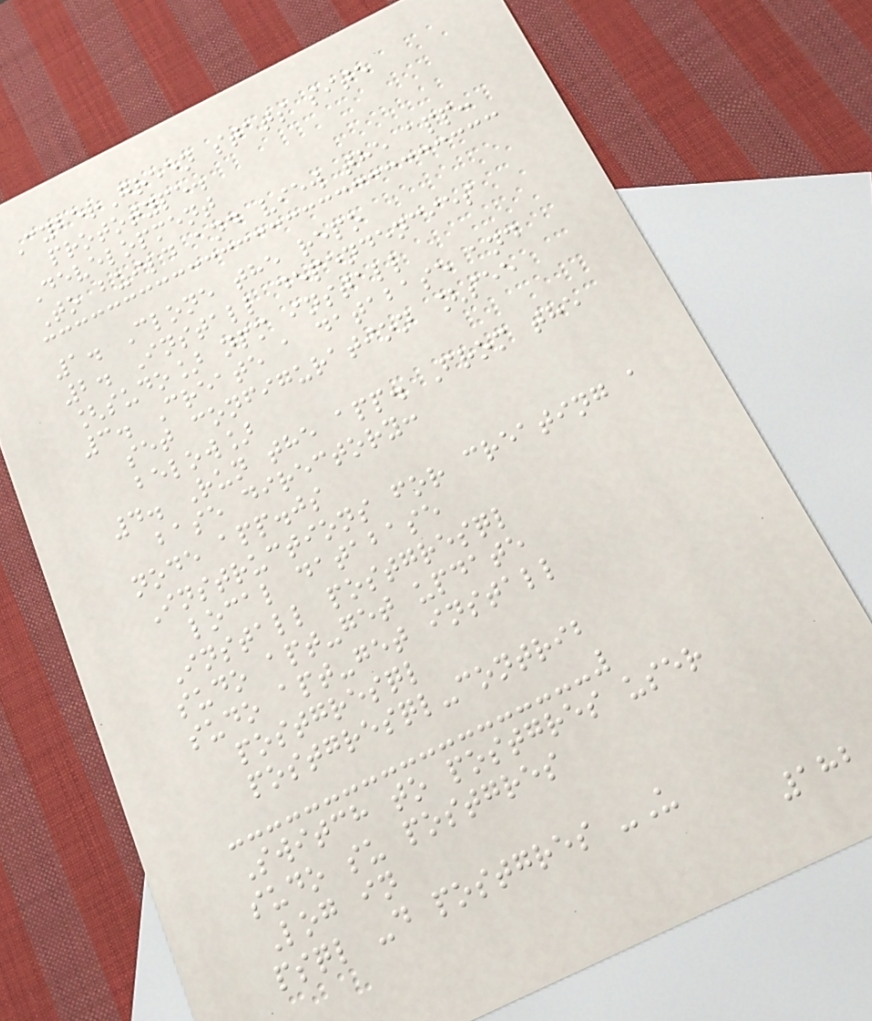CyberGreen stats site
prototype.
Development
To build and view the app:
1. Clone the repo
2. Install dependencies
[sudo] npm install
3. Create a database and
set configuration [see
below]
4. Run the app. From the
base directory:
node app.js
Instructions for creating a
local database
Install postgresql
sudo apt-get update
sudo apt-get install
postgresql
postgresql-contrib
Switch to postgres user
sudo su postgres
Log in
psql -d postgres -U
182
